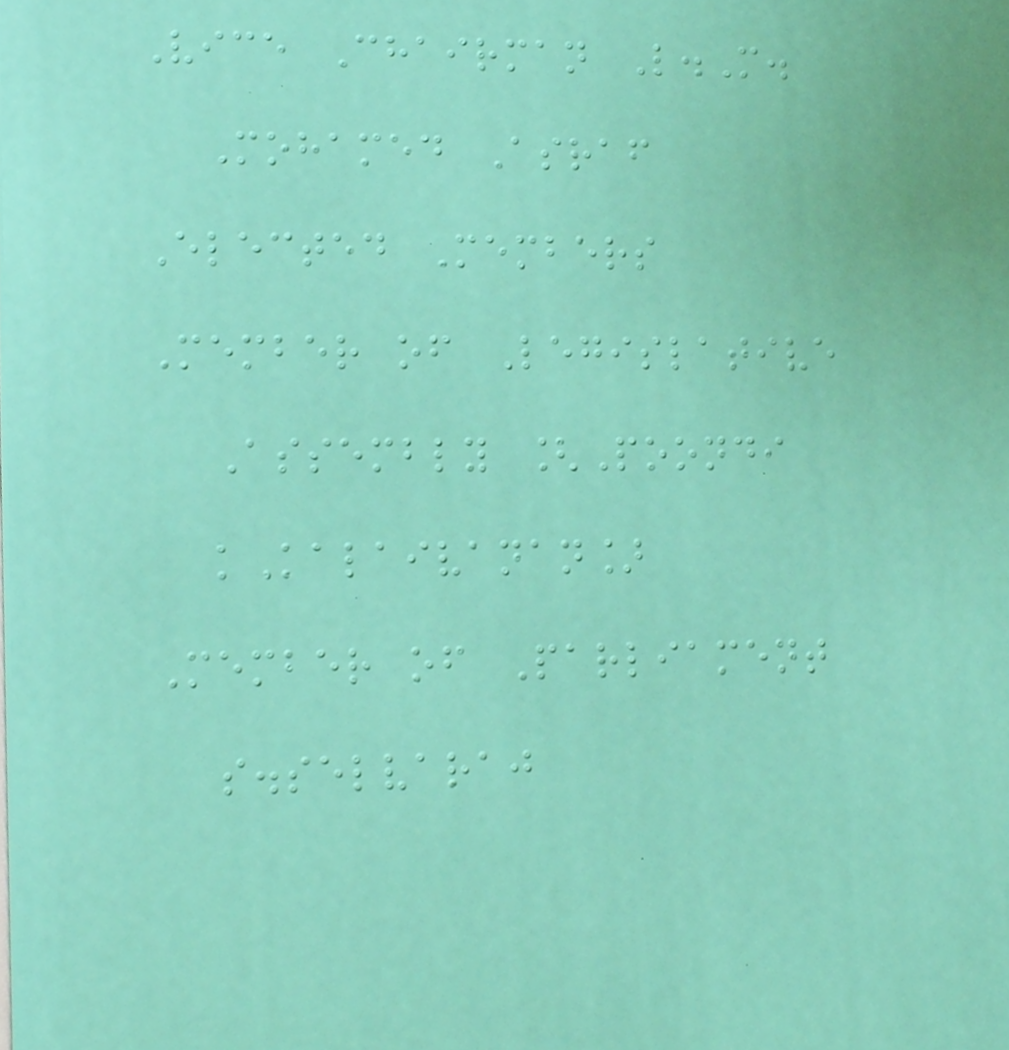Vice Chairman L.M.
Mohamed Asraf
Elected Members
Member of Legislative
Assembly [Poondi
kKalaivanan]
Member of Parliament
s.selvaraj
